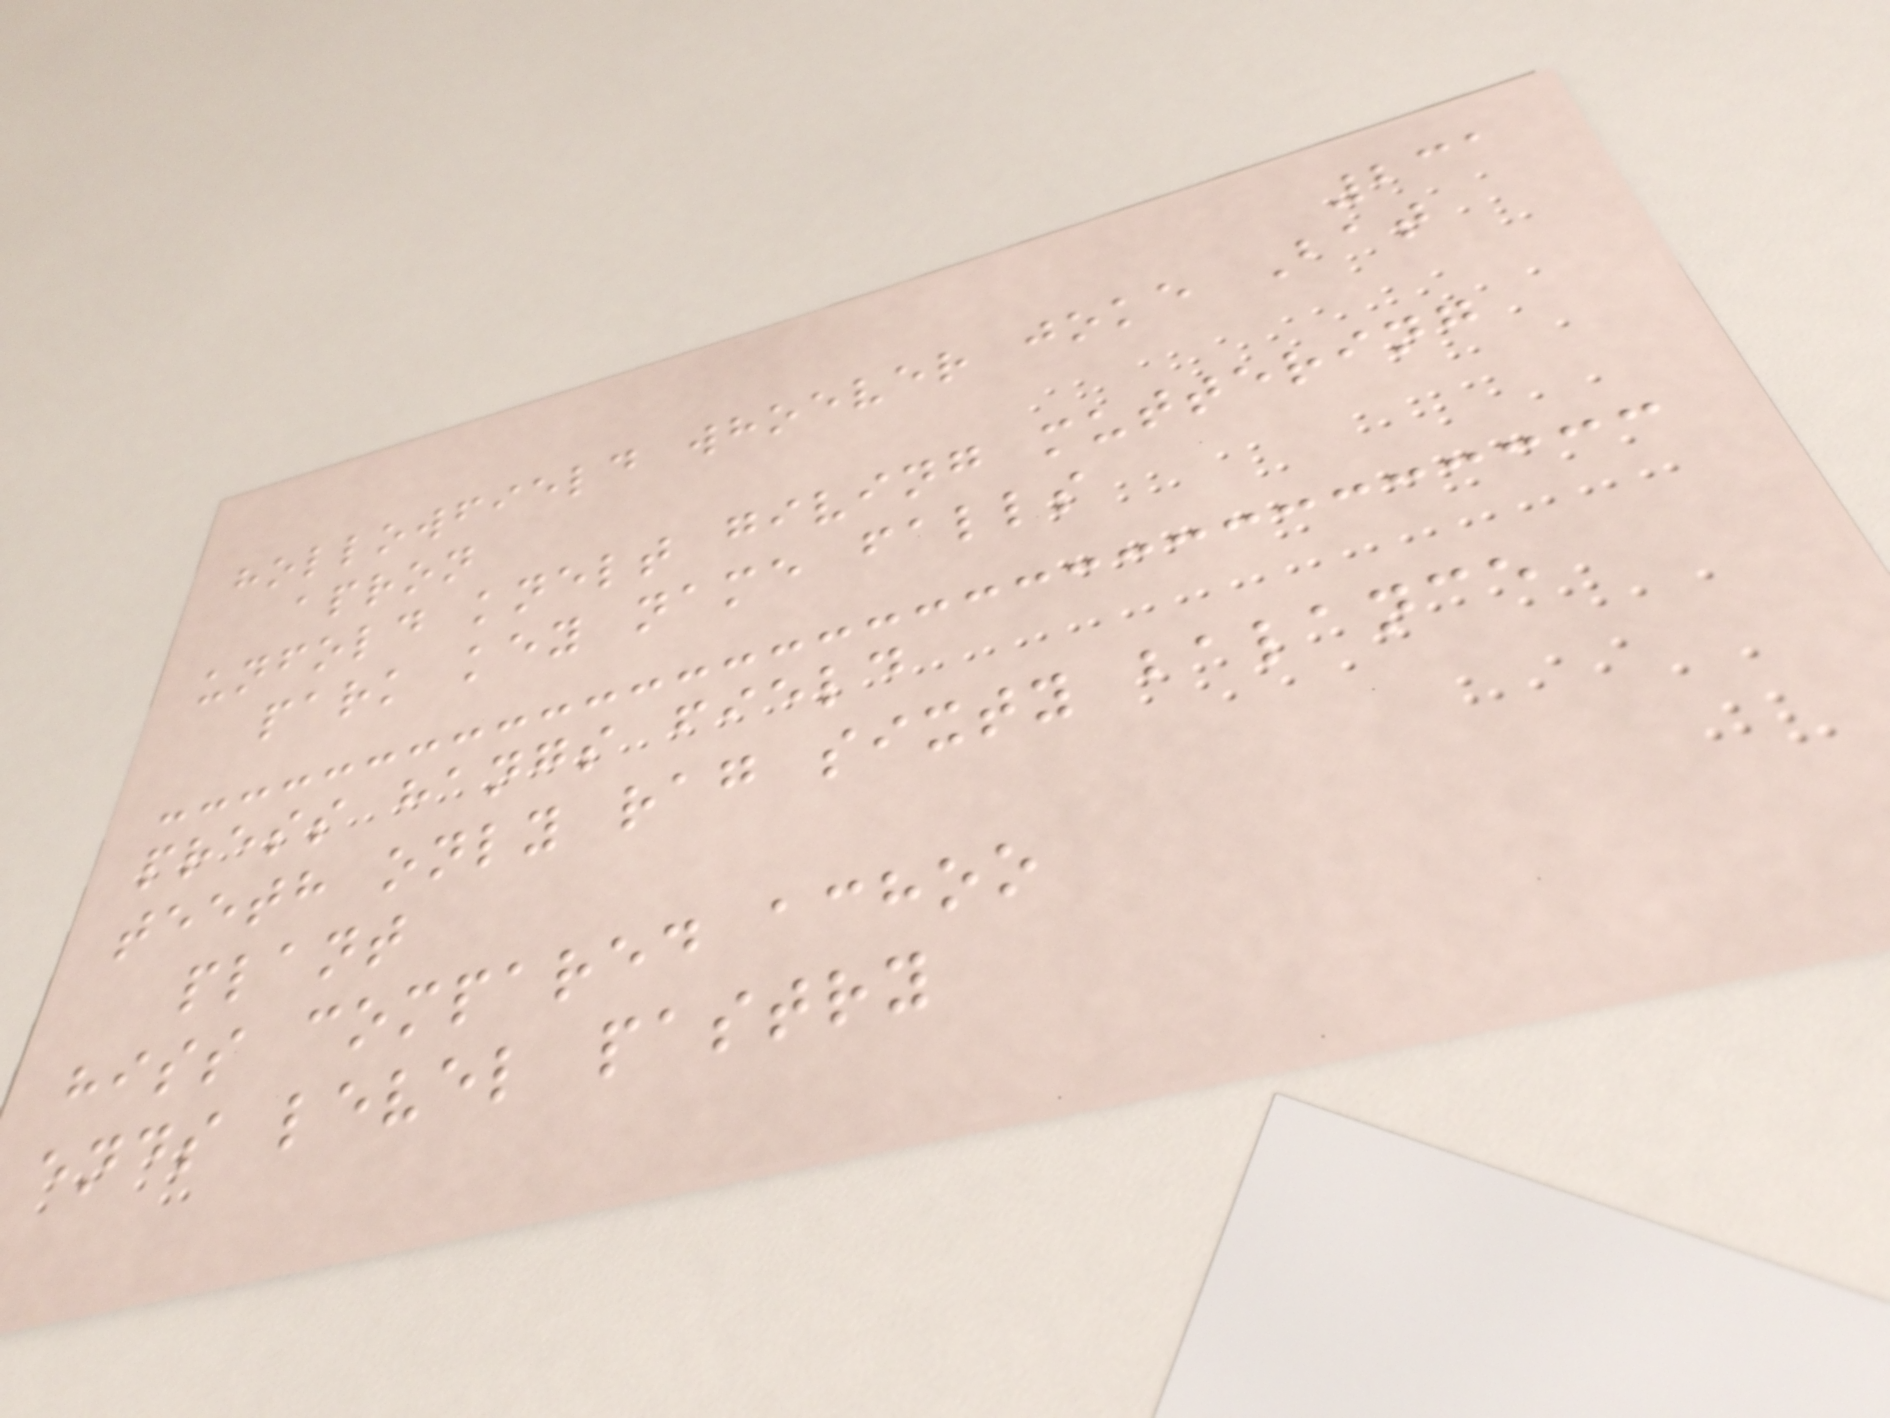231
hollowfield whoever joke Bat
apron
unfold knelt giving muttering
park key name falls
press hangs field
teeth only rag sixty balance
plant
hiss compared achoo
ends level pastry
